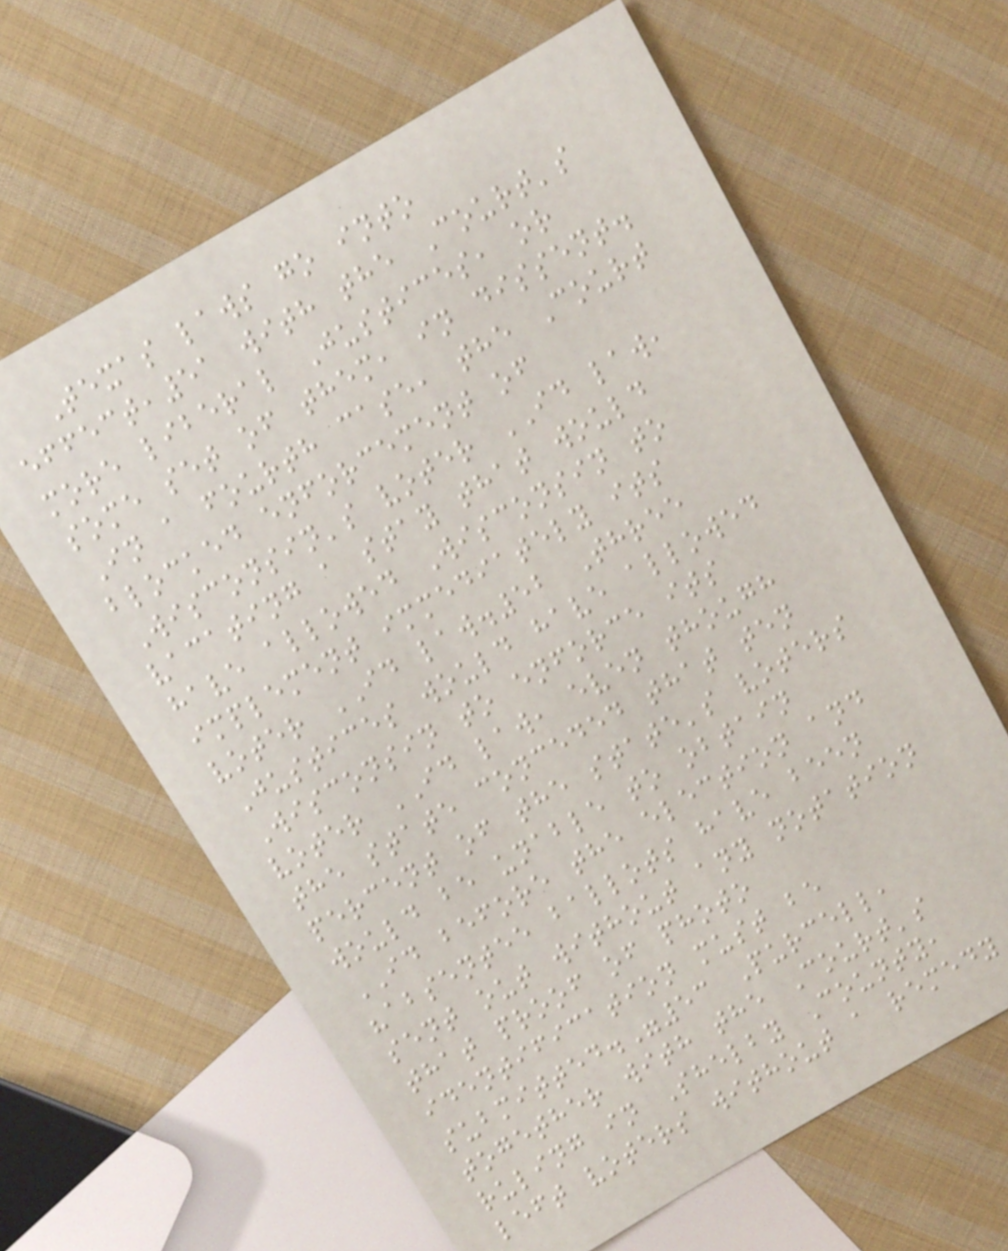Texas laws go into
effect,51 with the Court's
more liberal Justices, or
some set of them, in dissent.
In a fourth case, the Court
blocked enforcement of
Wisconsin's voter ID law,
vacating a stay that would
have allowed Wisconsin to
implement immediately its
voter ID law.52 Three
Justices would have allowed
Wisconsin to enforce its
voter ID law, even though
the state conceded that ten
percent of the state's voters
would be unable to obtain
ID before the election and
"absentee ballots have been
sent out without any notation
that proof of photo
identification must be
submitted."53 Purcell,
together with the Court's
ruling in Shelby County,
left voters without a remedy
